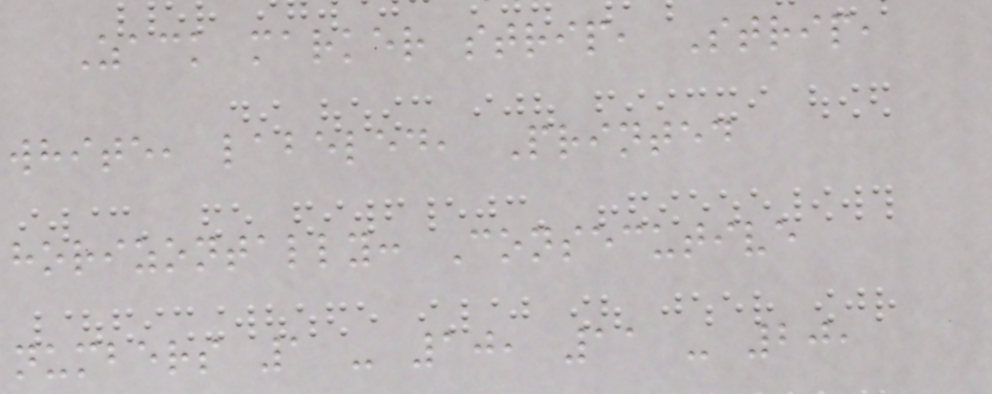Zack marker strip, Strip,
white, labeled, Printed
horizontally: Consecutive
numbers 1 - 10, 11 - 20,
